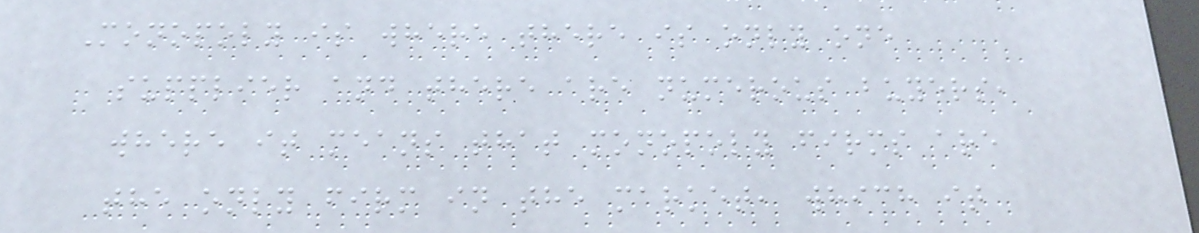Monopoly is where there is only one
supplier and there are numerous buyers,
where it means that monopoly firms are
the only firm in the market, which it
